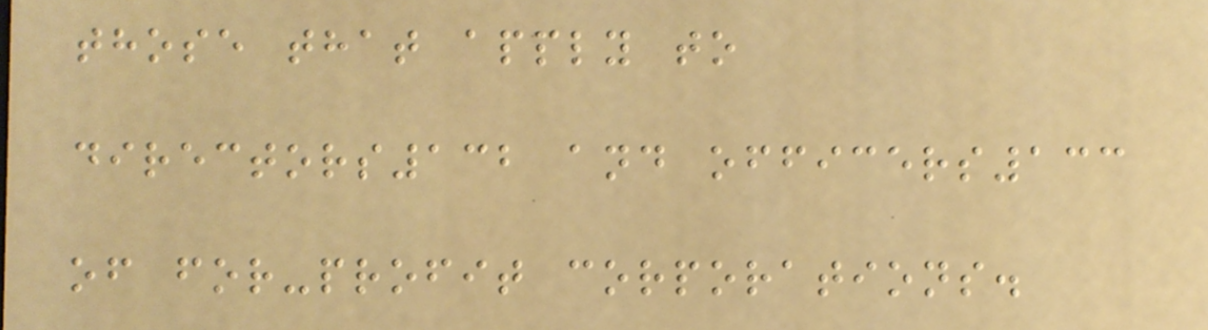those that apply to
directors132 and officers133
of for-profit corporations.
